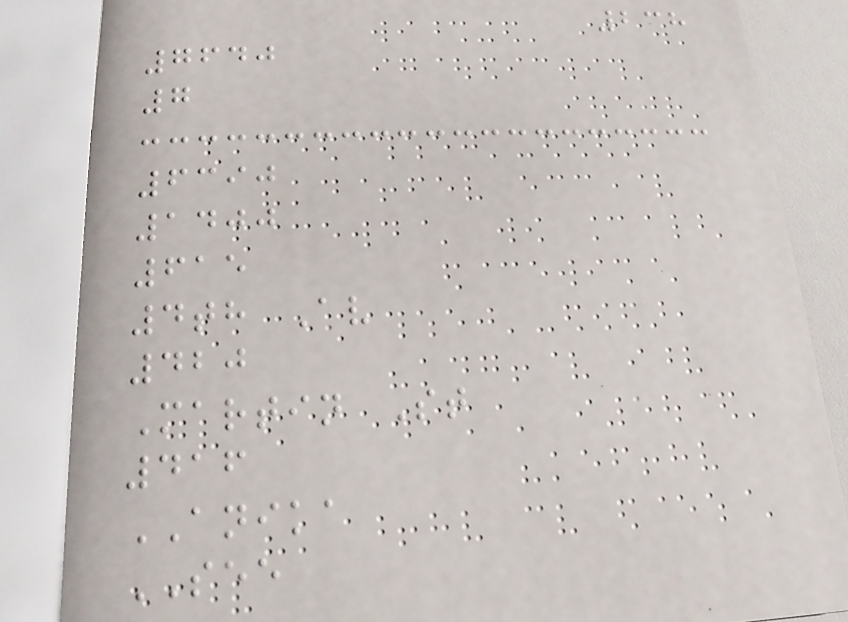238
7640
7
6390
1400
615
4th Av
420
Martin St
416
ANIKA
SEE
